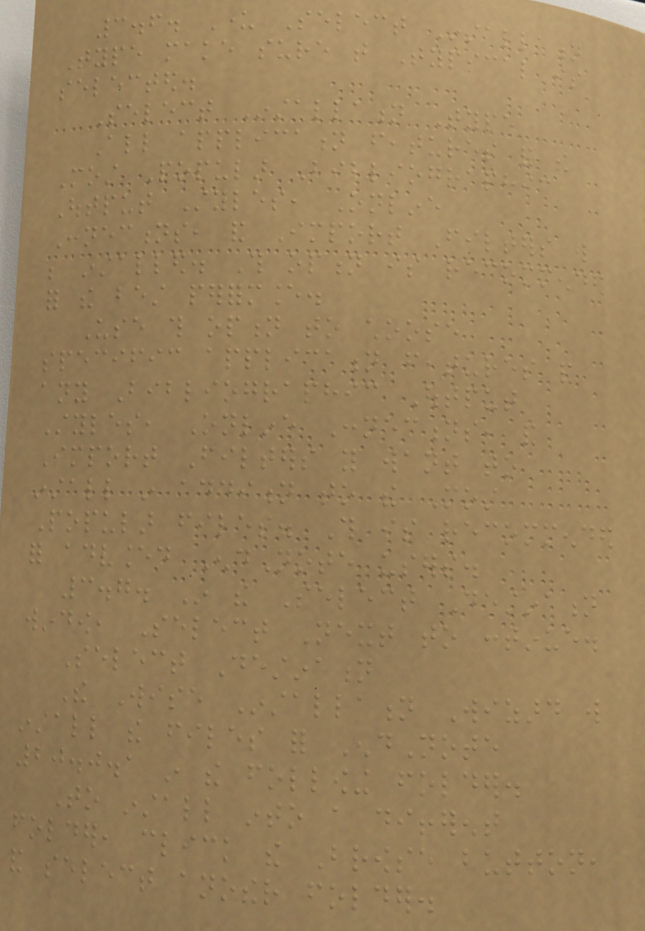3.6. Under Select Installation
Type make sure that Typical is
selected.
Select Installation Type
All application features and the
Most Popular Bibliographic
Output Styles, Online
Connections, and Import Filters will
be installed. This option is recommended
for the best performance.
Use this option to choose
specific application features and
any Bibliographic Output
Styles, Online Connections, and
Import Filters you want to
install in addition to the Most
Popular files. This is recommended
for advanced EndNote users.
3.7. In the Select Destination
window, Select Next to continue.
Select Destination
The Wise Installation Wizard will
install the files for EndNote
20.0.1 in the following folder.
To install into a different
folder, click the Browse button,
and select another folder.
